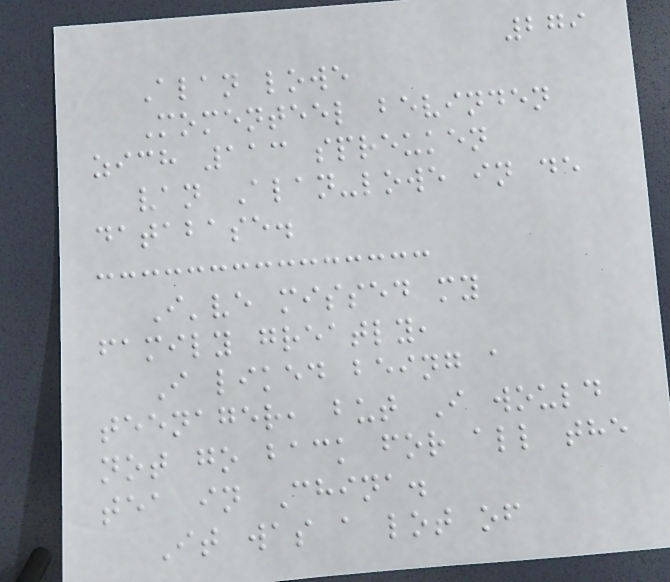279
Alan lowe
Momenteel bevinden
zich 113 spreuken
van Alan-lowe in de
database.
I've missed my
family greatly,
I liked being a
teenager, but I would
not go back for all the
tea in China.
It was a lot of
